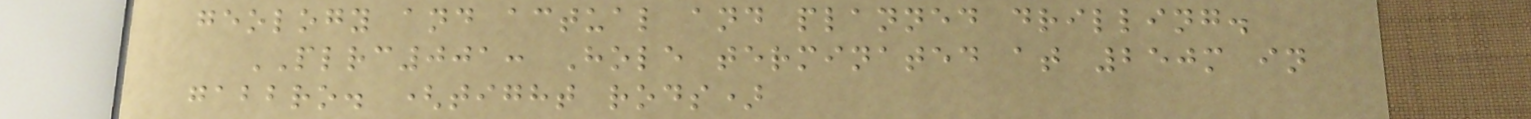geology and actual and planned drilling.
PLRC001: Hole terminated at 250m in
gabbro. (tight rods)
